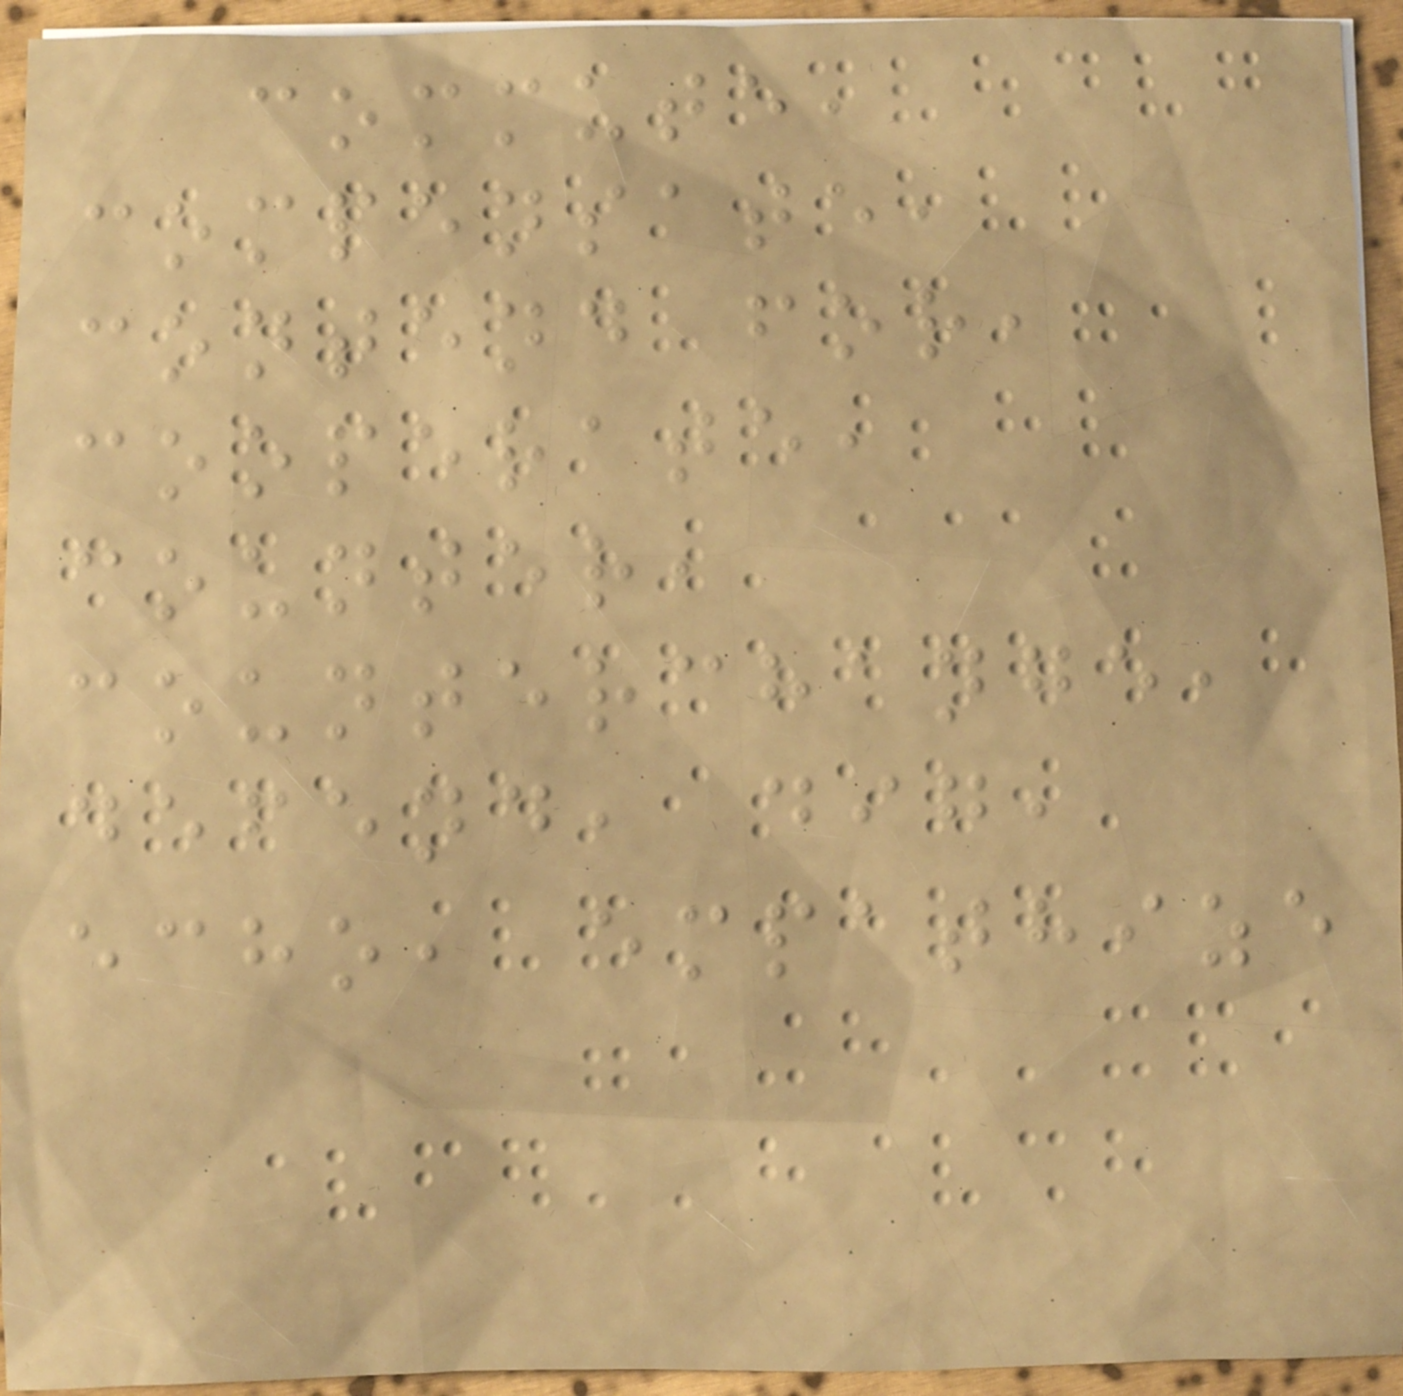commute,
compensate,
contend for,
cooperate,
counter,
counterchange,
defend, dig,
echo, empathize
